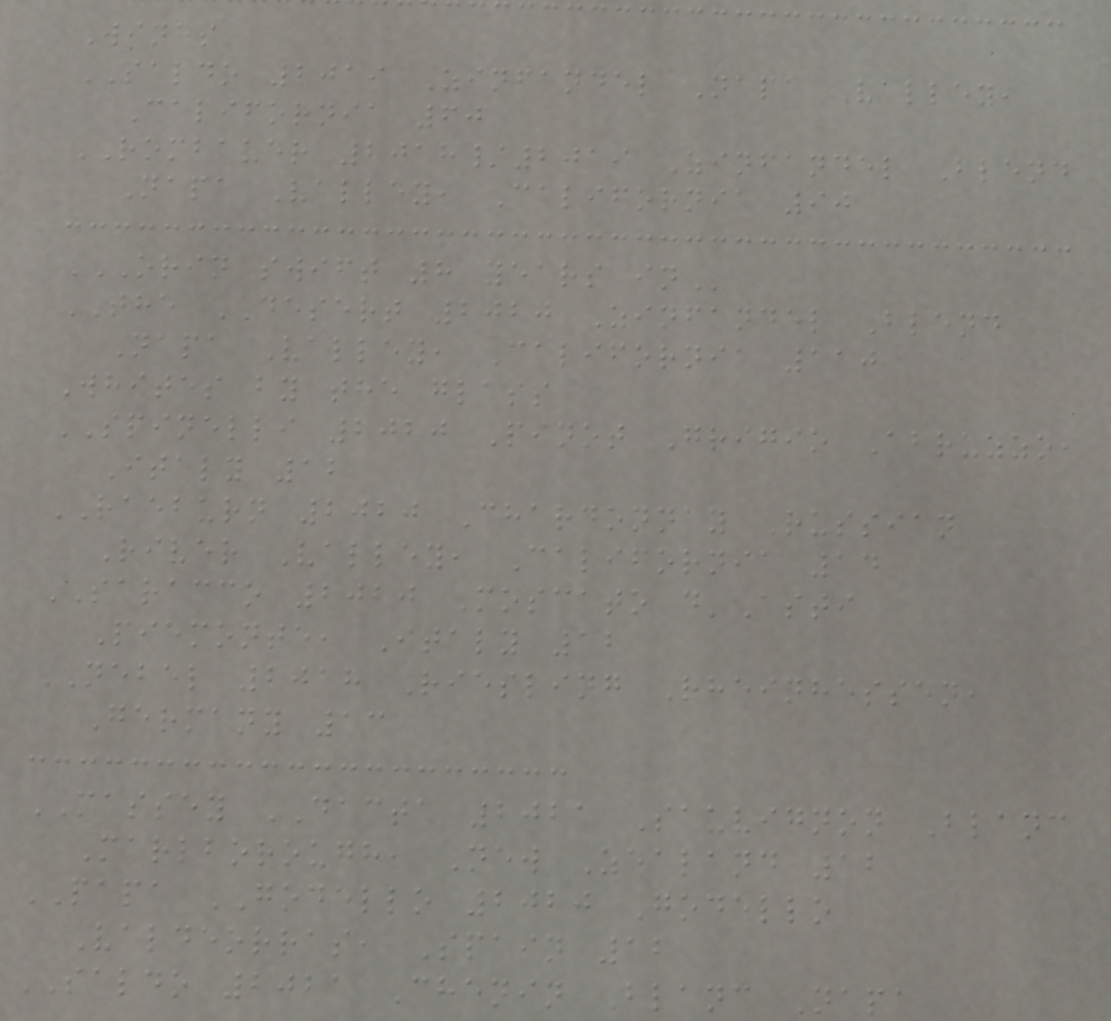Wines
SALDO 2019 Zinfandel Napa Valley,
California 60
ROMBAUER 2018/2019 Zinfandel Blend
Napa Valley, California 90
ORIN SWIFT 8 YEARS IN
THE DESERT 2020 Zinfandel Blend
Napa Valley, California 110
Whites by the glass
SPINELLI 2020 Pinot Grigio Abruzzo,
Italy 12
RAEBURN 2020 Chardonnay Russian
River Valley, California 14
SARACCO 2020 Moscato d'Asti
Piemonte, Italy 12
NEBEL 2018 Riesling Rheinhessen,
Germany 13
MASSEY DACTA 2021 Sauvignon Blanc
Marlborough, New Zealand 12
PAPA GODELLO 2020 Godello
Valdeorras, Spain 12
SALDO 2021 Chenin Blanc Napa
